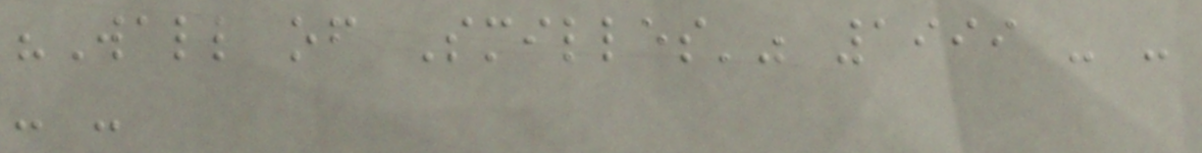"Wall of Smilles'" 1999 - -
- -
